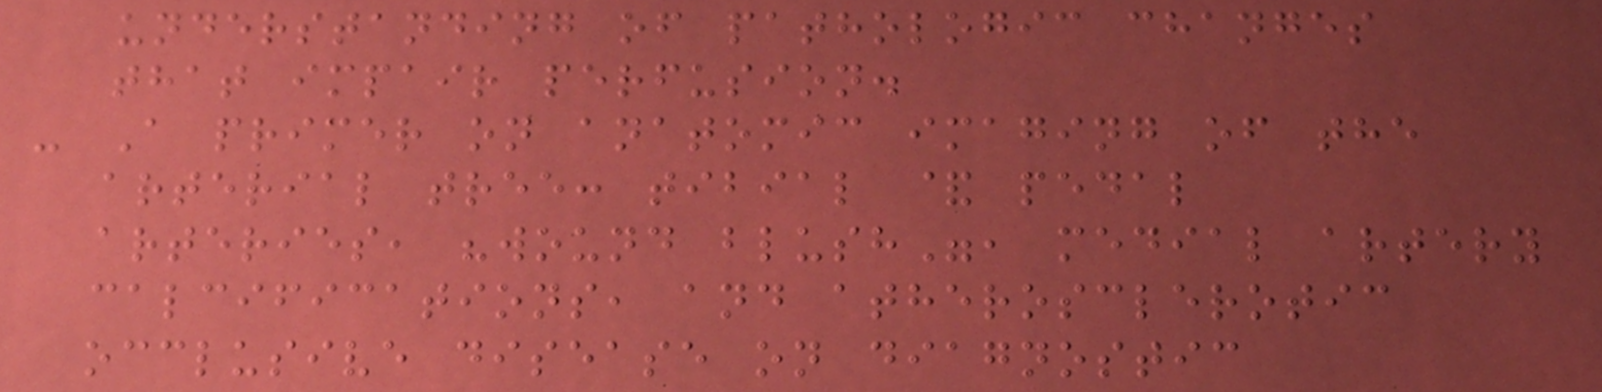understanding of pathologic changes
that impair perfusion.
- A primer on anatomic imaging of the
arterial tree: tibial & pedal
arteries, "wound blush", medial artery
calcifications, and atherosclerotic
occlusive disease on diagnostic
